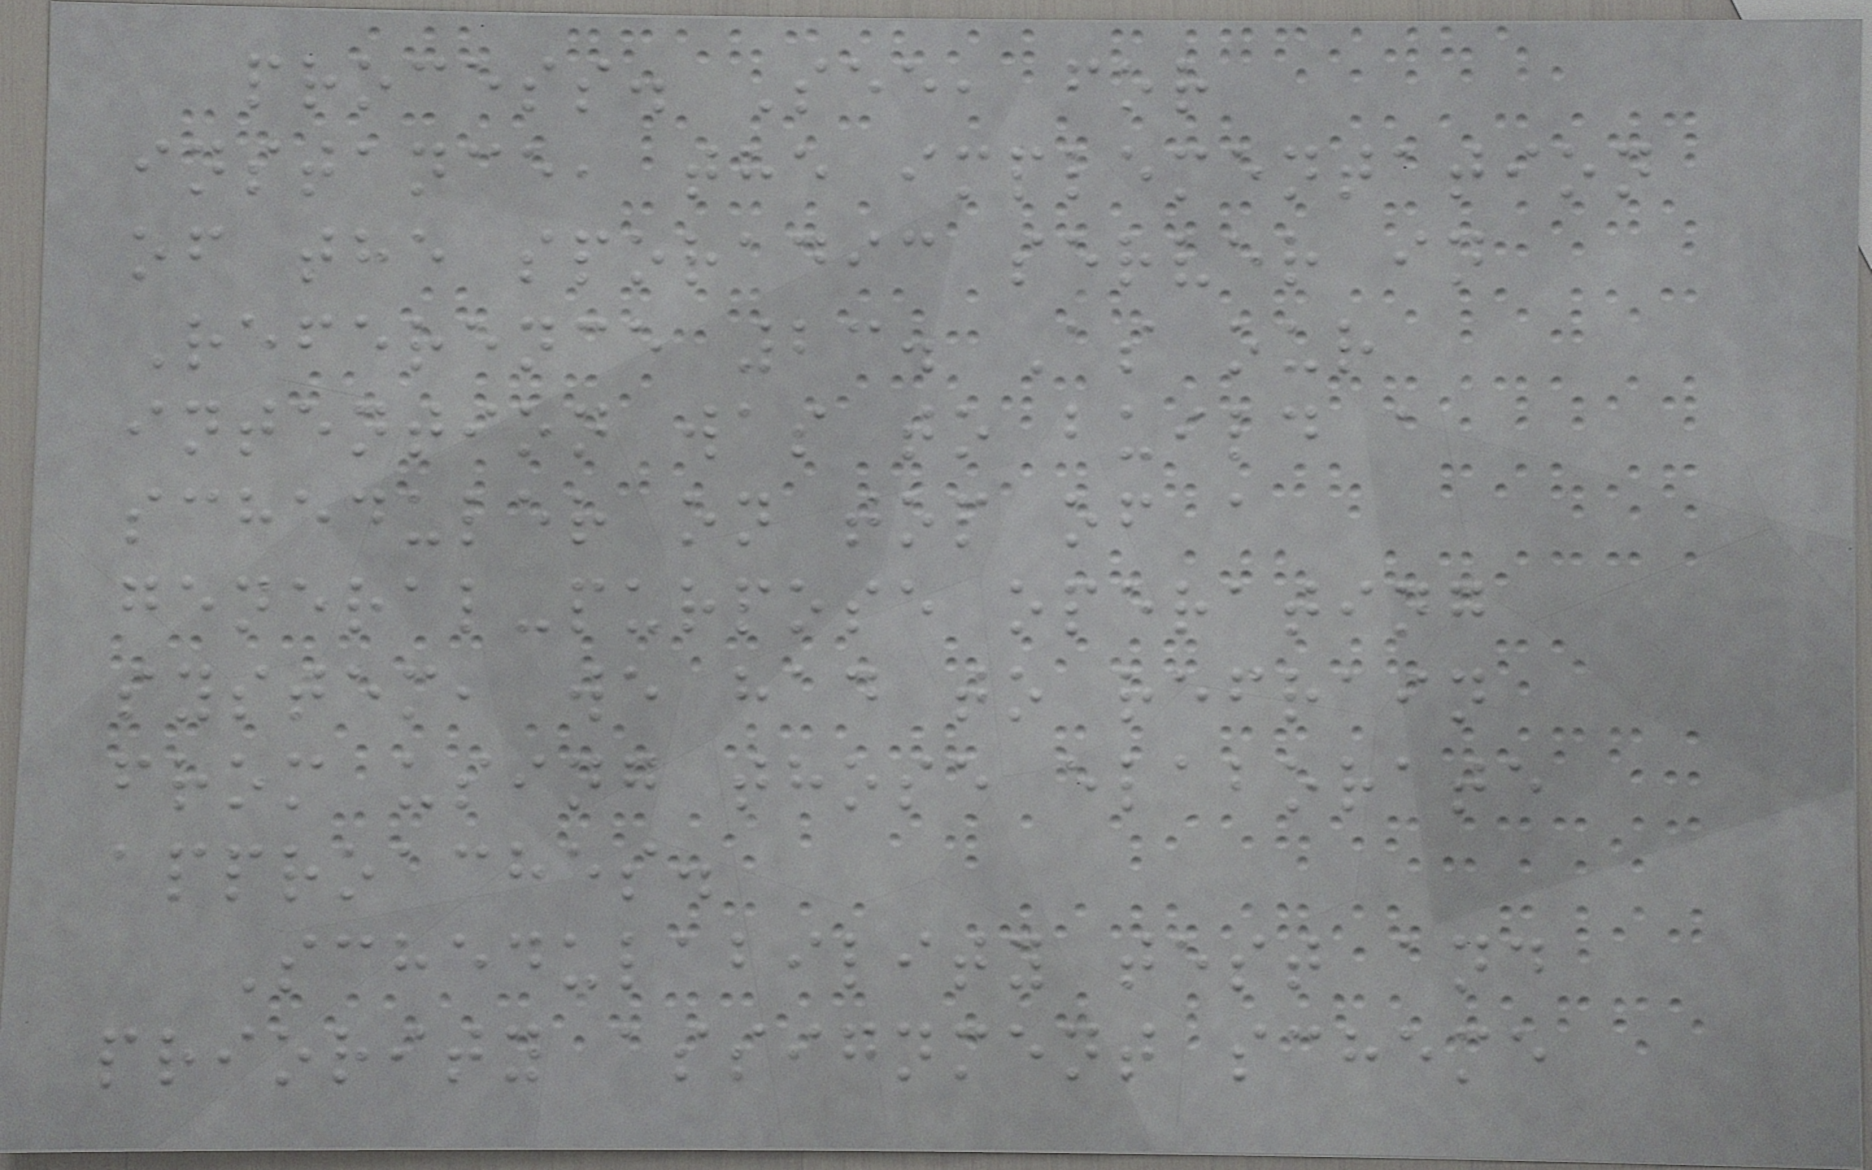process. See, for
instance, the implementation
of the sporadic server in
Reference 23. As our
intention was to build a
scheduler on top of a
general-purpose operating
system, we had to refrain
from using those elaborate
approaches.
Schedulability test and
priority assignment scheme
